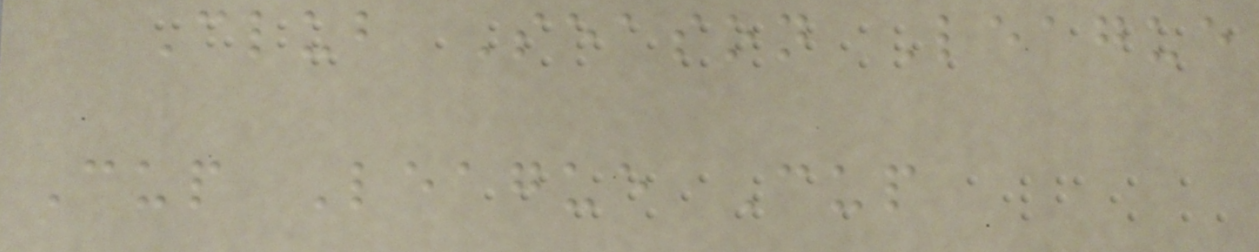Club Season League
Cup League Cup
